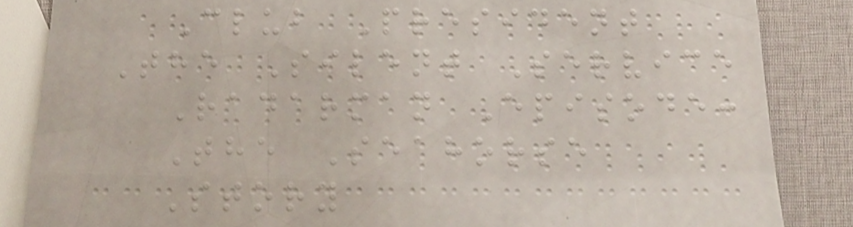Club President
The Silent Service
Radarman Episode:
The Seahorse
Story
